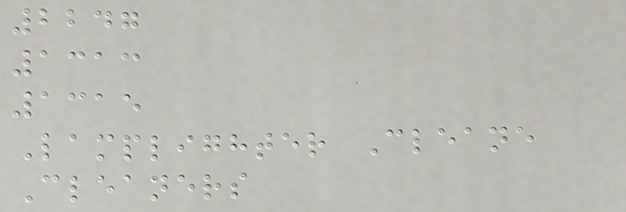2247
1313
1315
Lamplighter Cleane
Cleaners
